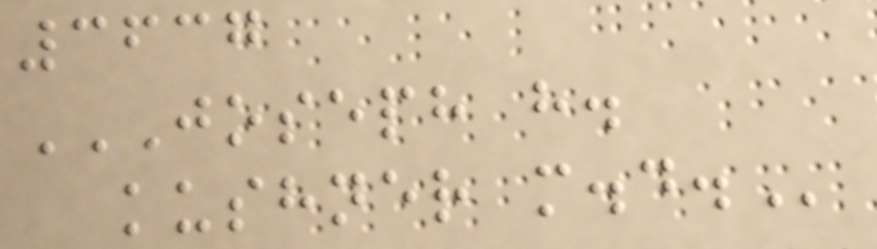3637
JOSEPH H.
KUSHNER M.D.
